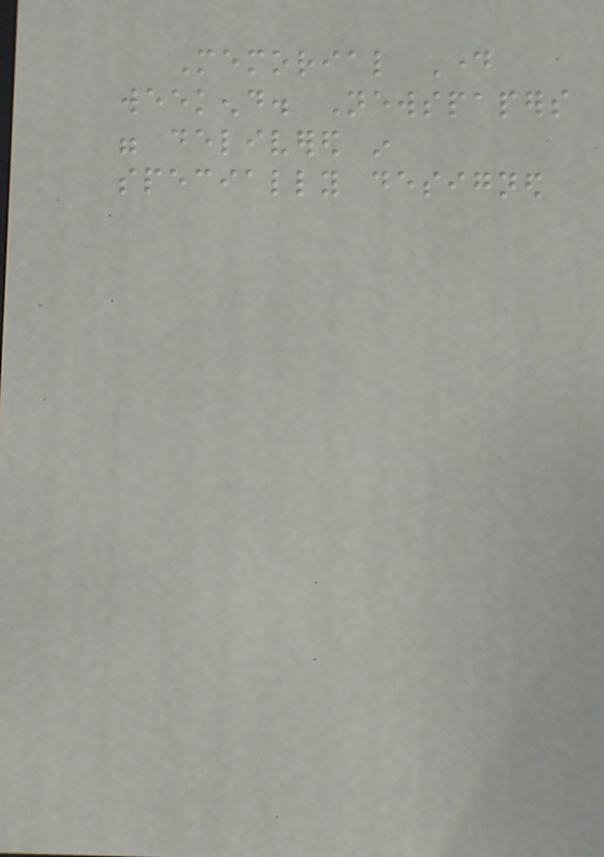Memorial Day
weekend. Newspapers
were delivered in
specially designed
